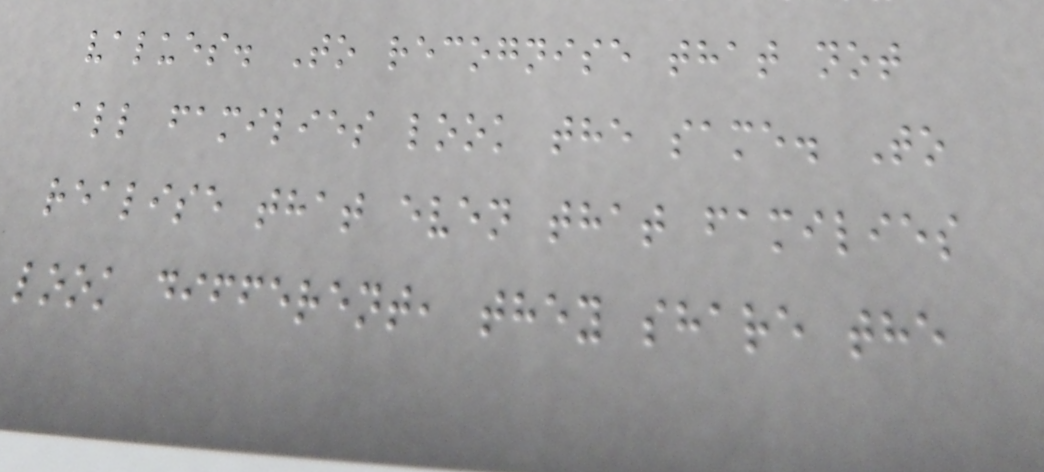values. To recognise that not
all families look the same. To
realise that even that families
look different, they share the
